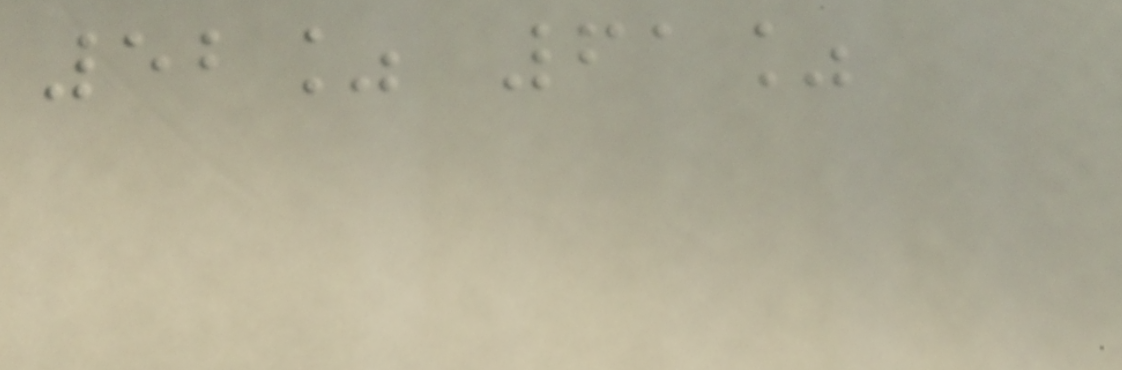52% 61%
